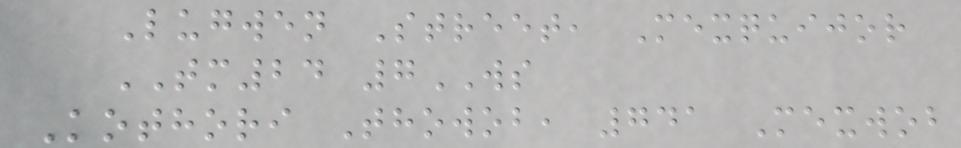Lugwen Street, Mexquijor
TM24 7WS
Kothori Thowob, 741 Mexwob
